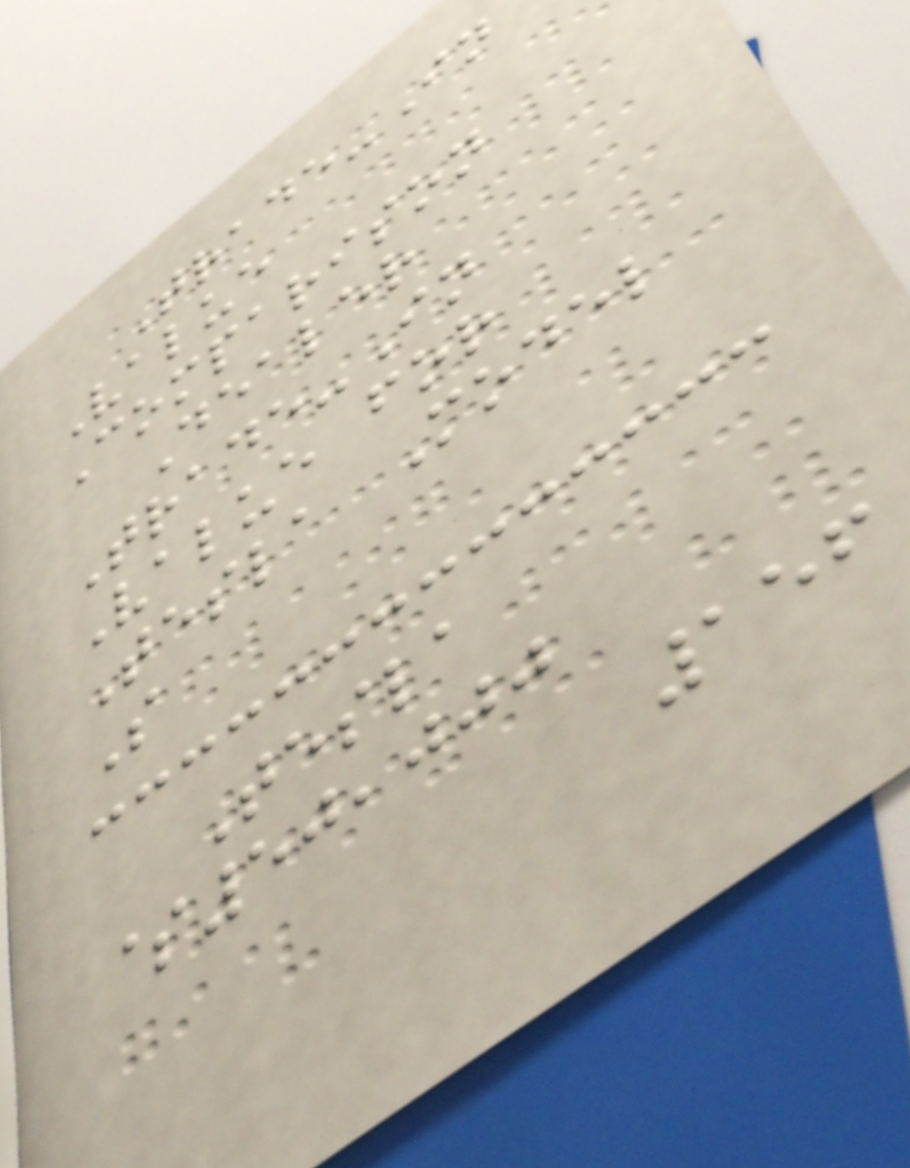Trade-In
Value
Comparison
Dealer
Trade-In
Value for
Tesla Model
S
Tesla
$50,000
156
